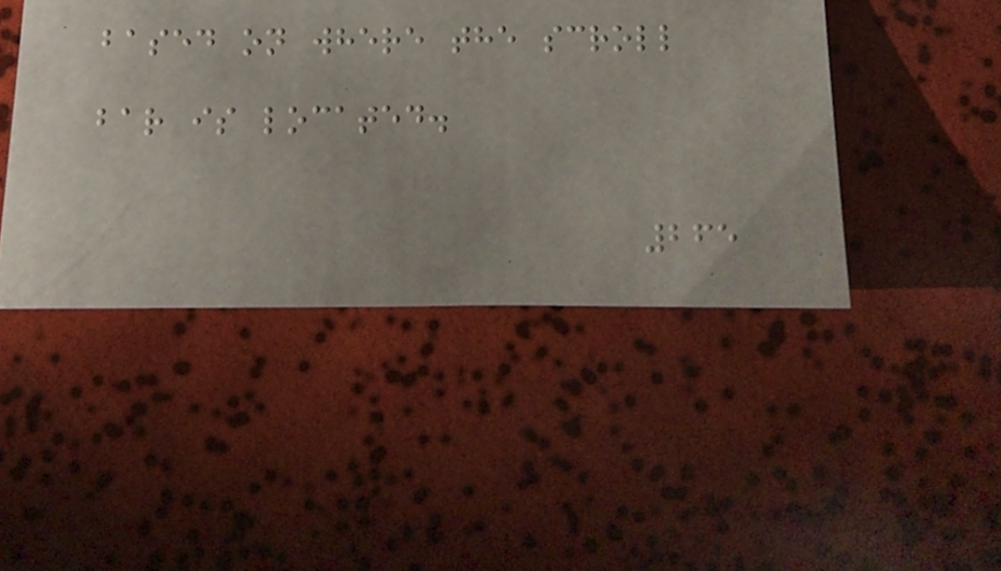based on where the scroll
bar is located.
265
